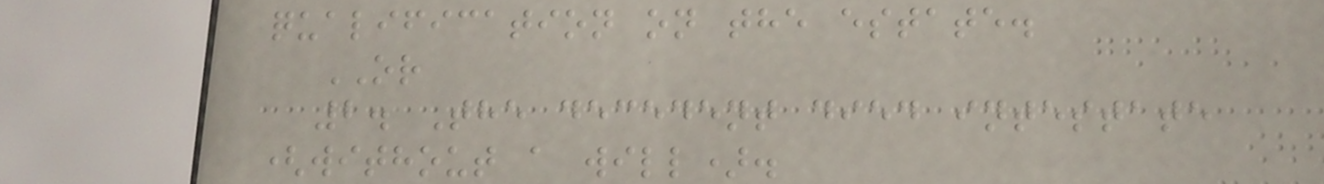qualification on the estate.
OR
2. The decedent died intestate
(without a will).
